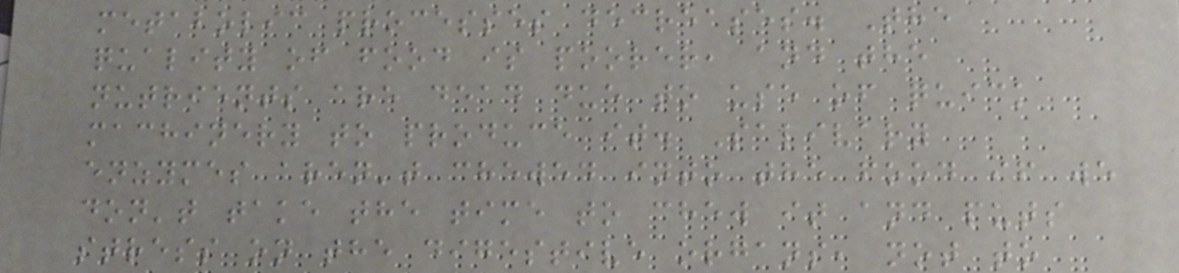metabolic processes decreases. The
quality of food is poorer, and the
nutrients are dead due to use of quick
machinery to produce it. Salivary
enzymes aren't chewed into the food if we
don't take the time to chew it and puts
stress on the digestive organs, not to
